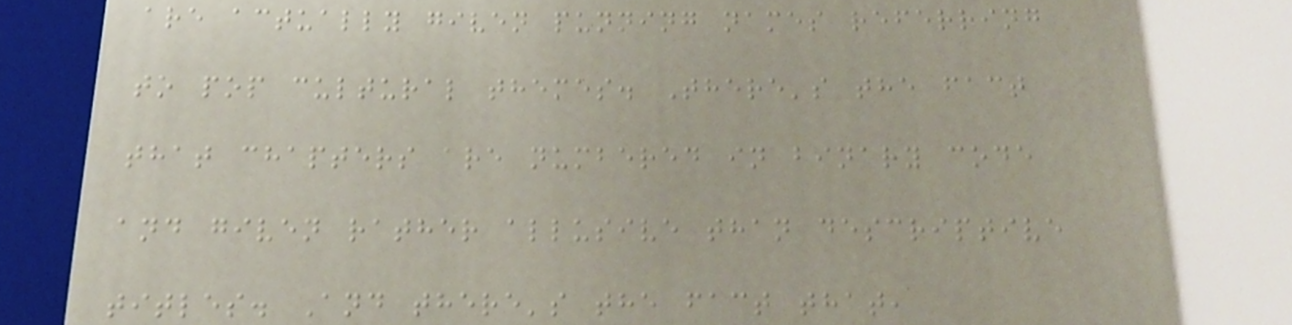are actually given punning names referring
to pop cultural themes. There's the fact
that chapters are numbered in binary code
and given rather allusive than descriptive
titles. And there's the fact that,
